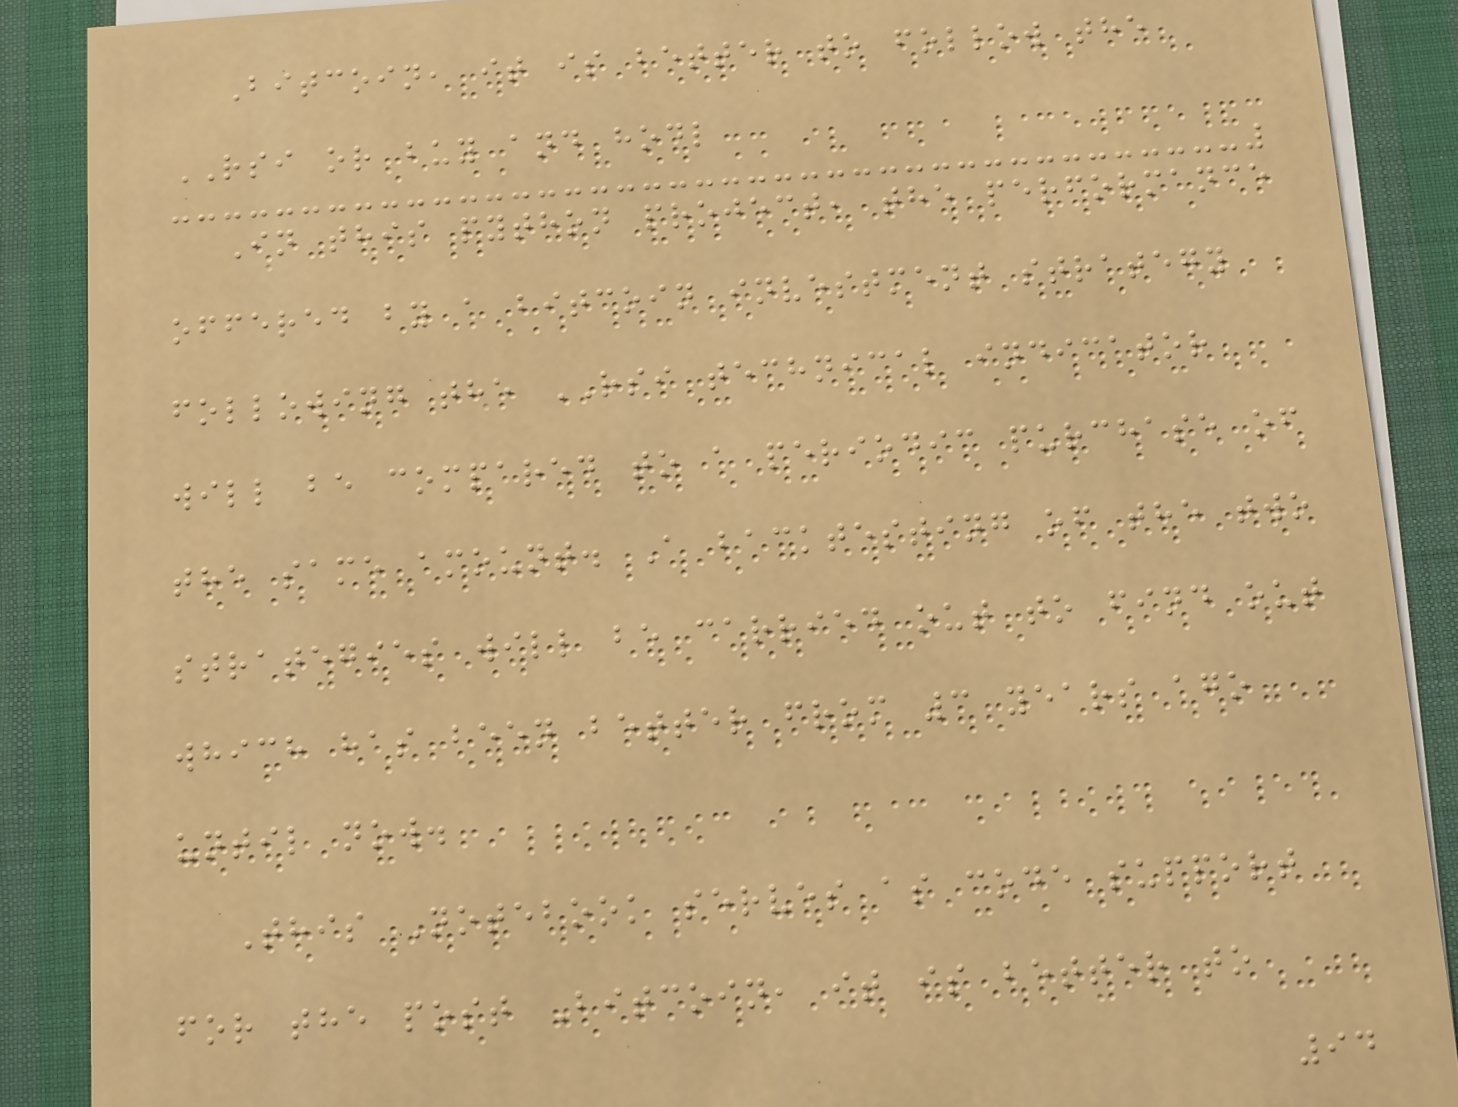Bitcoin, it is better to follow the
RSI or buy and hodl
In this python project, the performance
offered by a bitcoin investment strategy
following the RSI technical indicator
will be compared to a periodic purchase of
the same amount. A backtesting of the two
strategies will be carried out to find out
which has been better from 3 years ago
until now.
This Notebook serves as code support
for the post Bitcoin, it is better to
94
